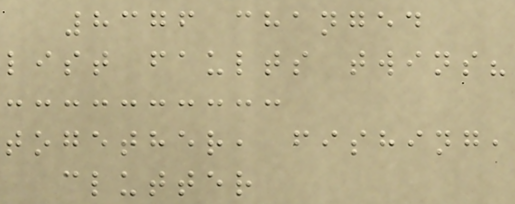8376 changed
list faults twins?
together, fishing,
clutter
